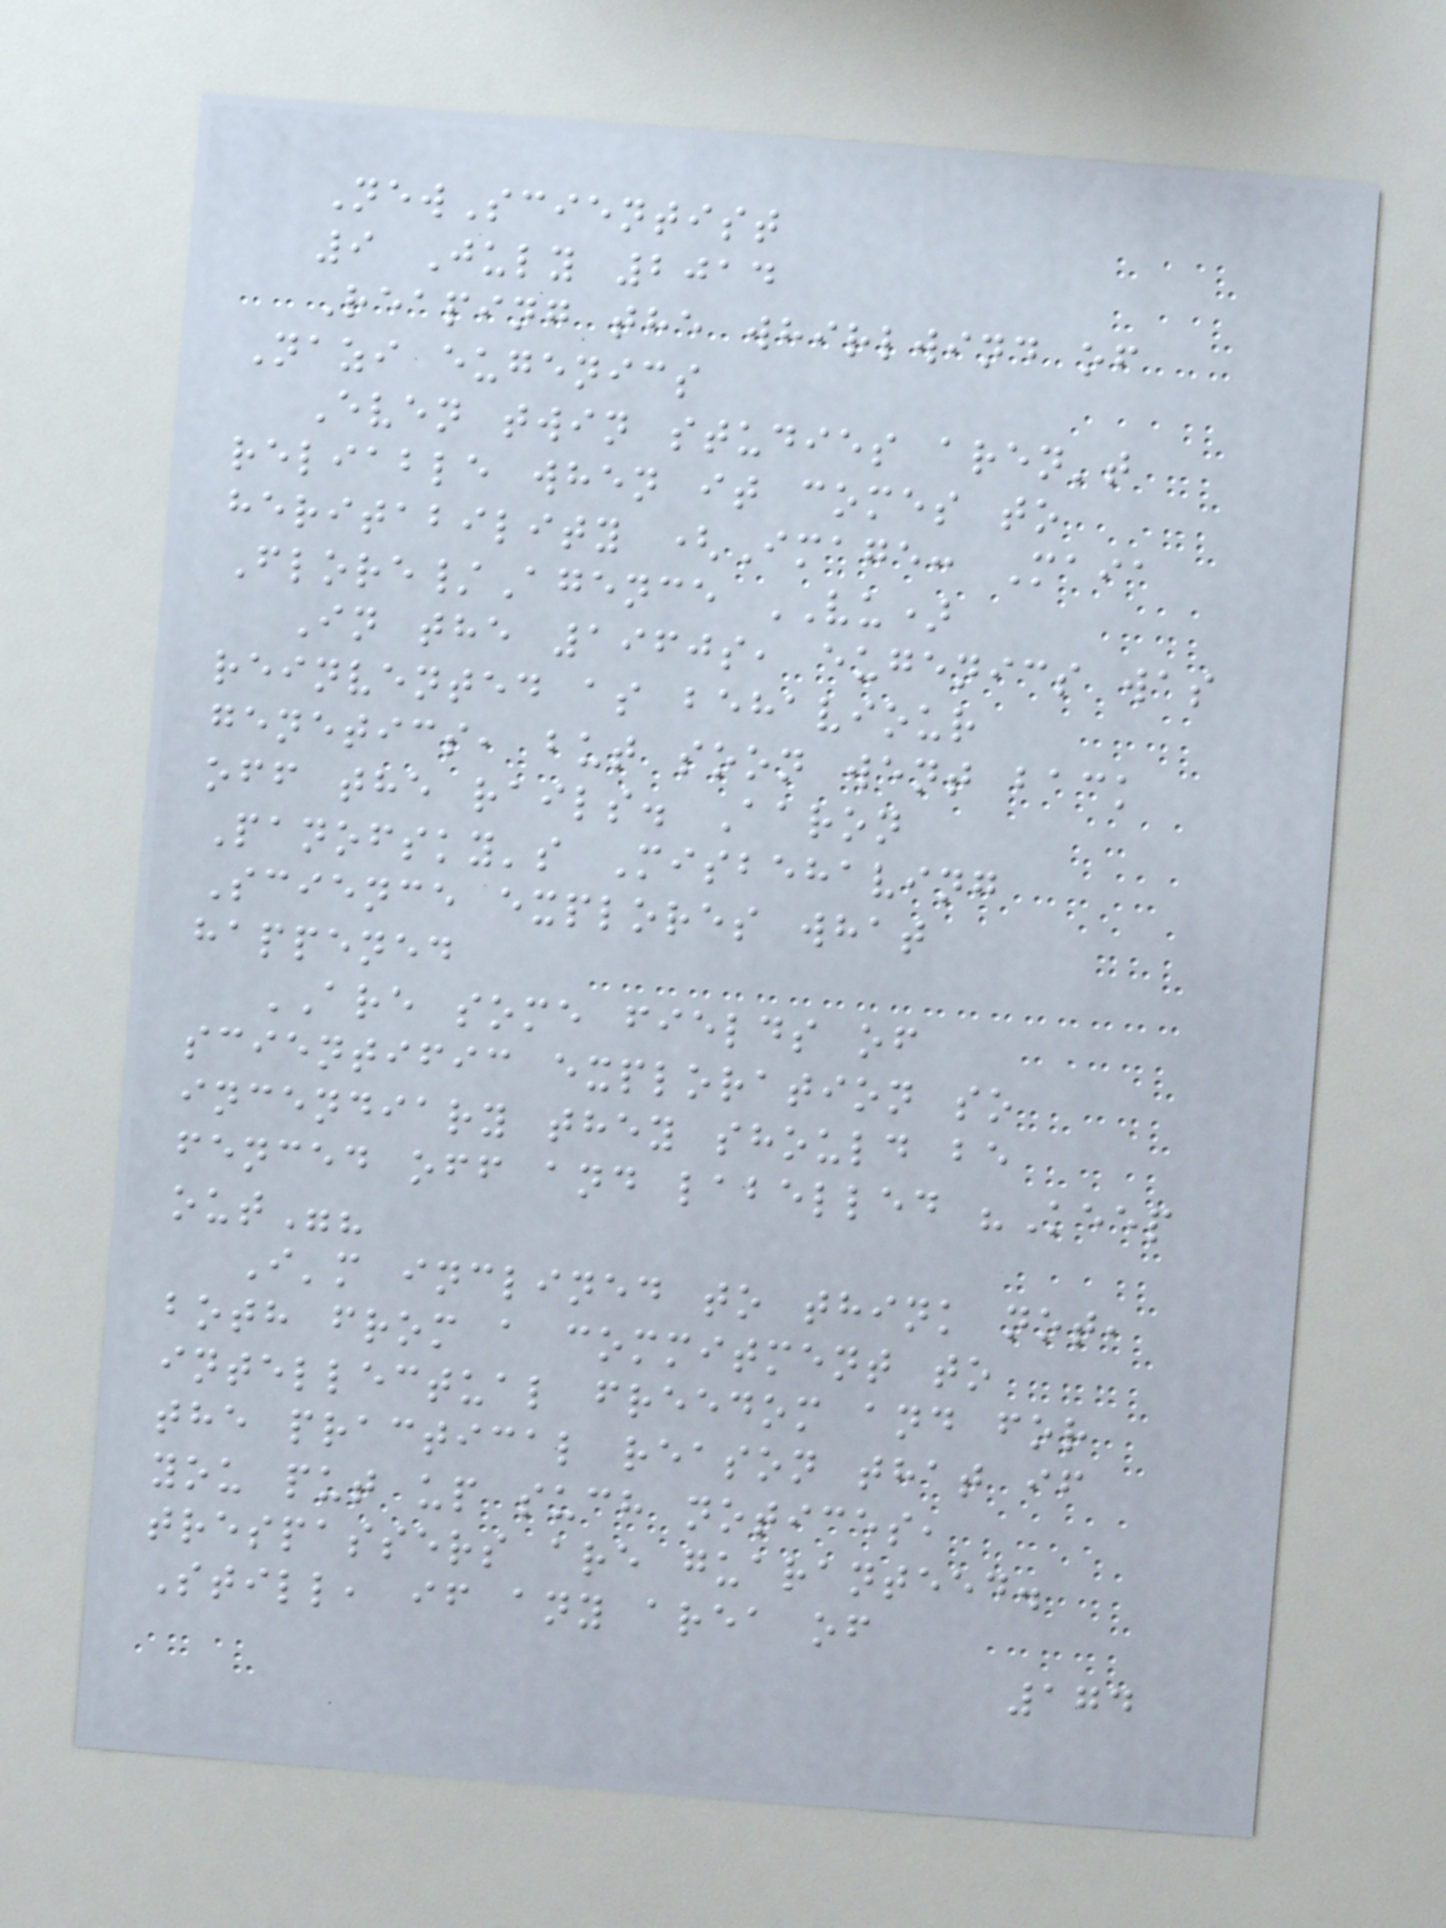NewScientist
9 July 2014
Reaping the whirlwind of
Nazi eugenics
Even twin studies aren't
reliable when it comes to
heritability (Image: Maia
Flore/Agence VU)
In the 1960s, eugenics was
reinvented as behaviour
genetics, but soon went back
off the rails. Aaron
Panofsky's Misbehaving
Science explores what
happened
ARE some fields of
scientific exploration so
incendiary they should be
fenced off and labelled "Keep
out"?
I'm inclined to think not,
both from a commitment to
intellectual freedom and for
the practical reason that if
you put up such notices,
trespassers are guaranteed.
Still, if any area of
174
